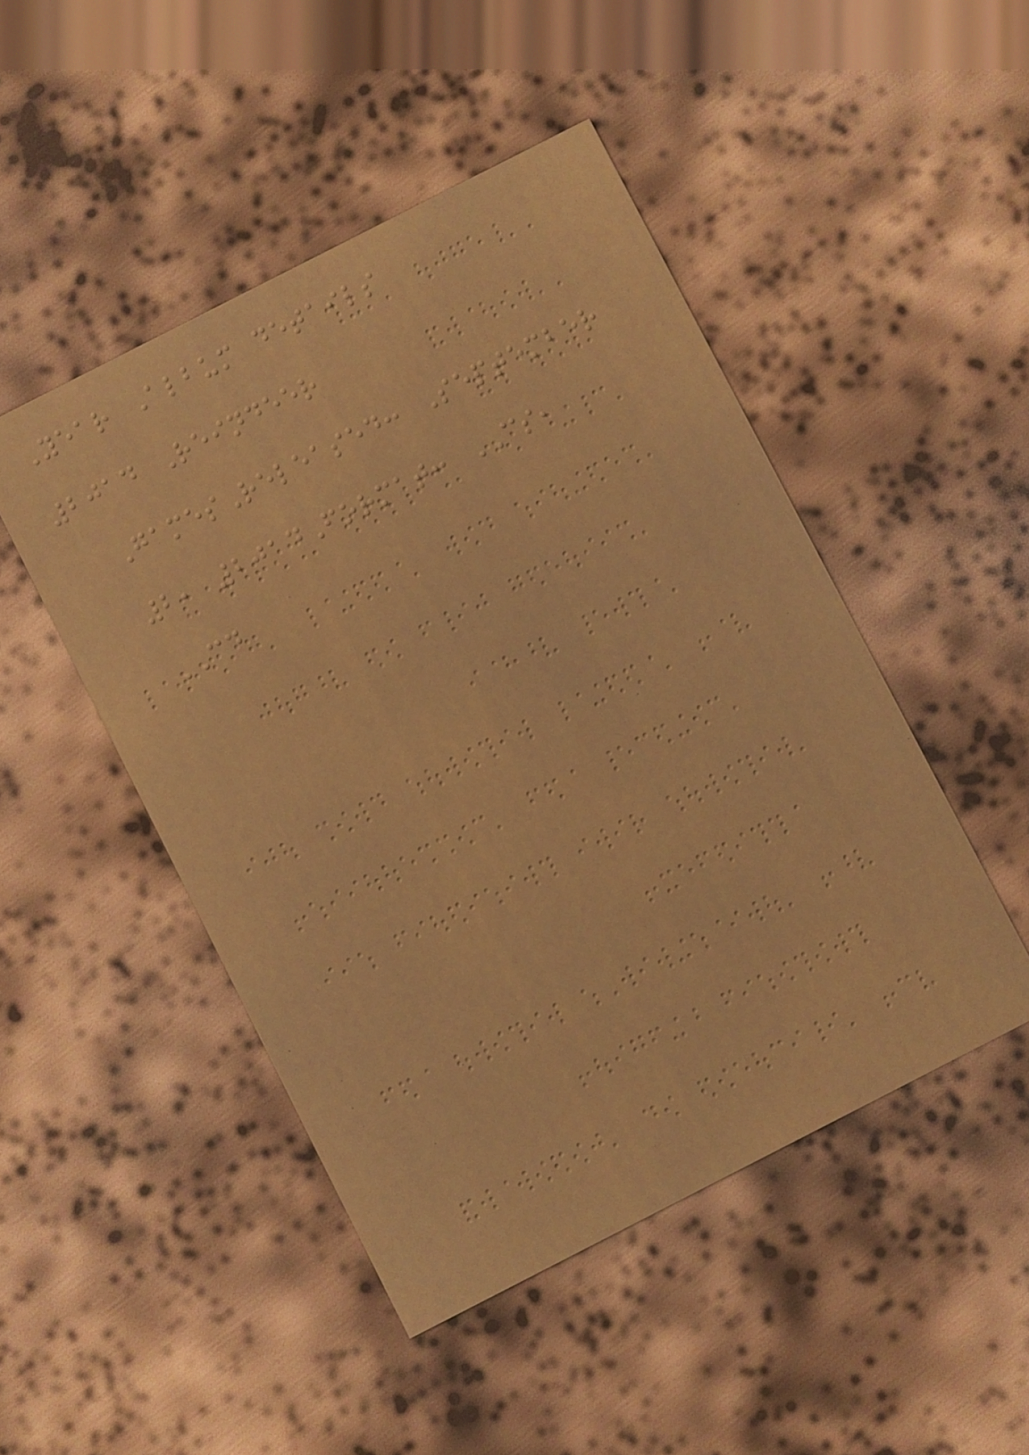Year Album details
2014 Reindeer
GamesReleased: September
2, 2014Format: CS,
CD
